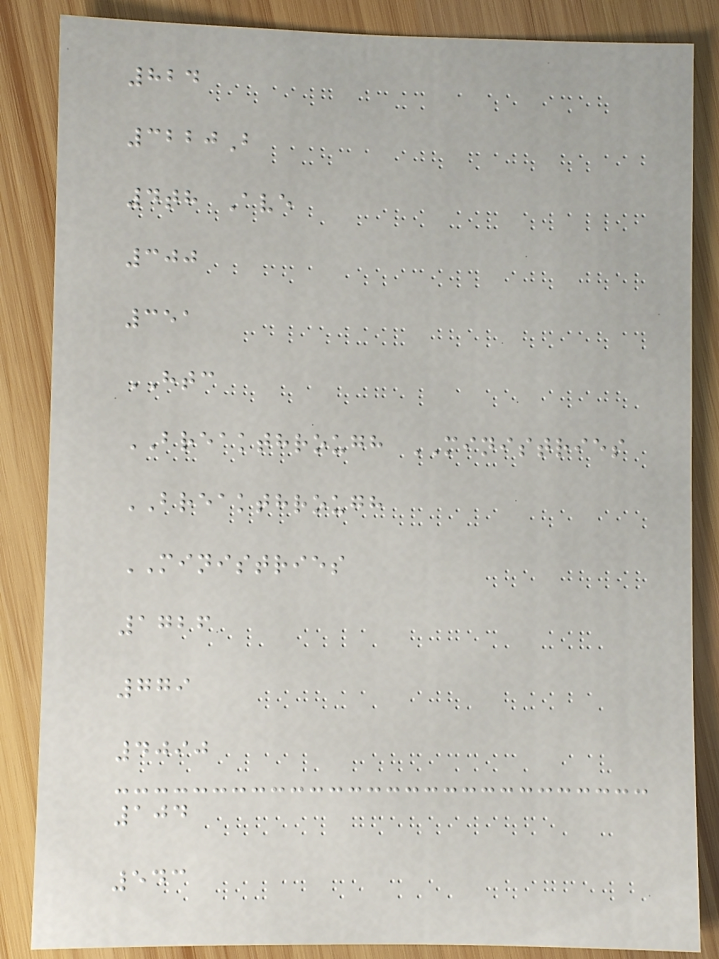824
3220B
4th Ave
300
351
HTC
BREAKTHROUGH MINISTRIES
BREAKTHROUGH
MINISTRIES
1726
779
4090
104
543
